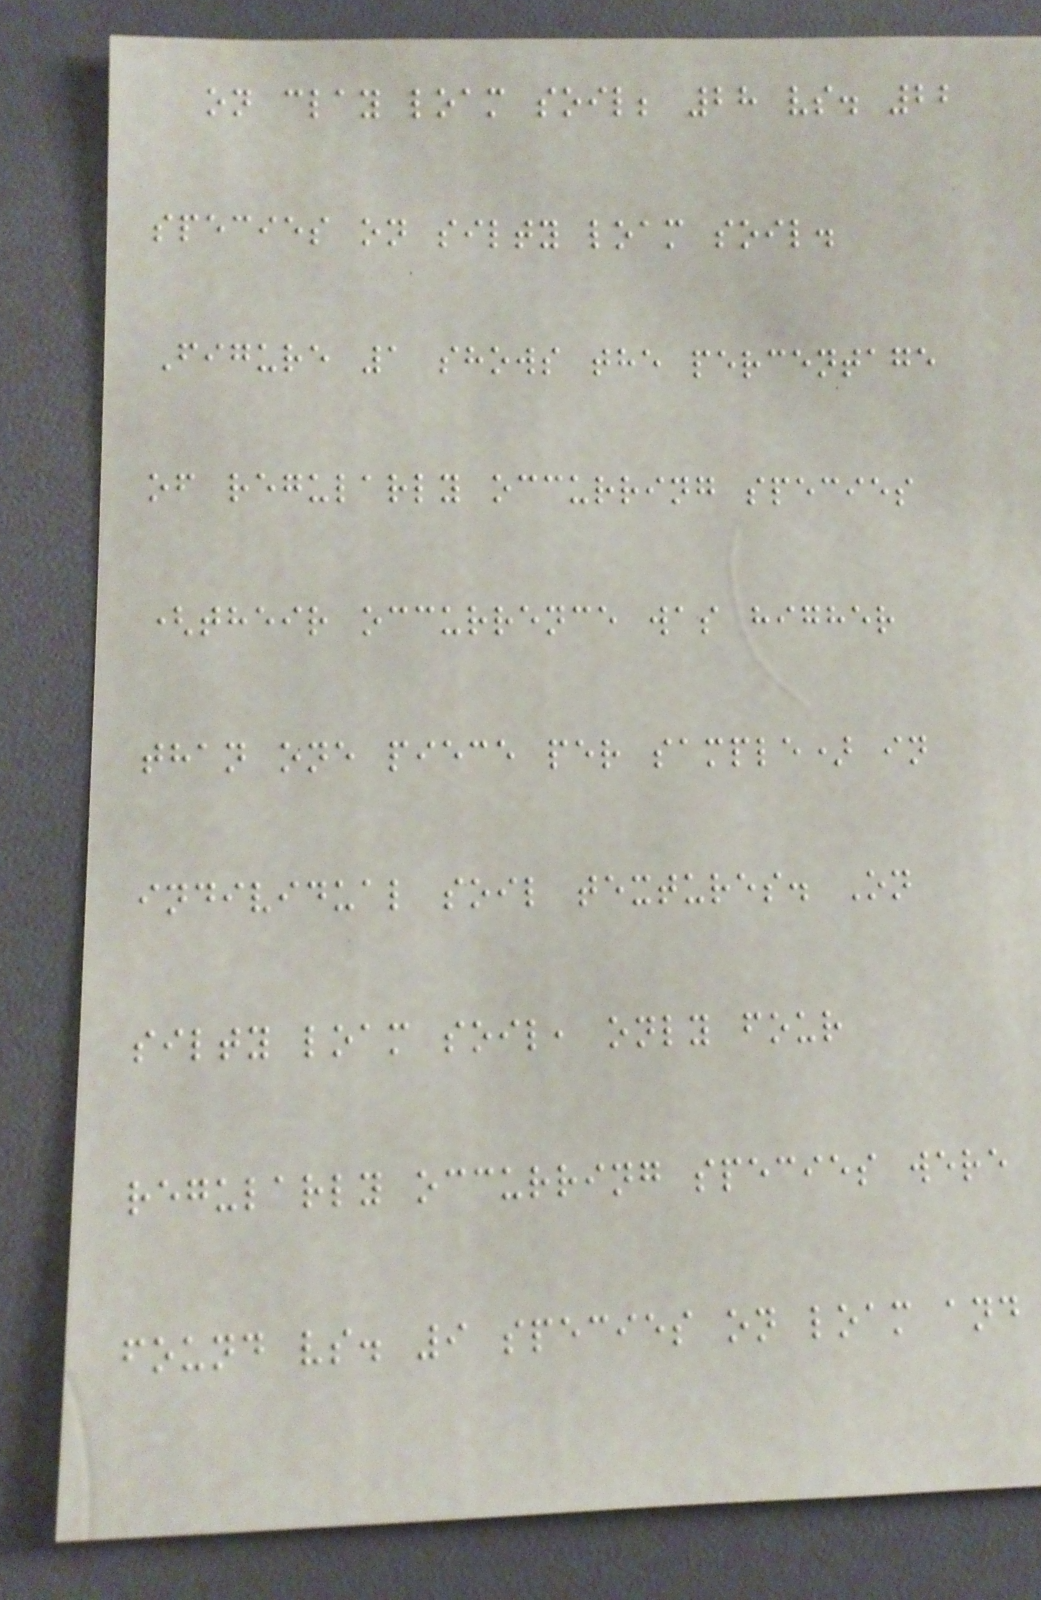on clay loam soil; 28 vs. 22
species on silty loam soil.
Figure 1 shows the percentage
of regularly occurring species
(their occurrence was higher
than one piece per sample) in
individual soil textures. On
silty loam soil, only four
regularly occurring species were
found vs. 9 species on loam and
